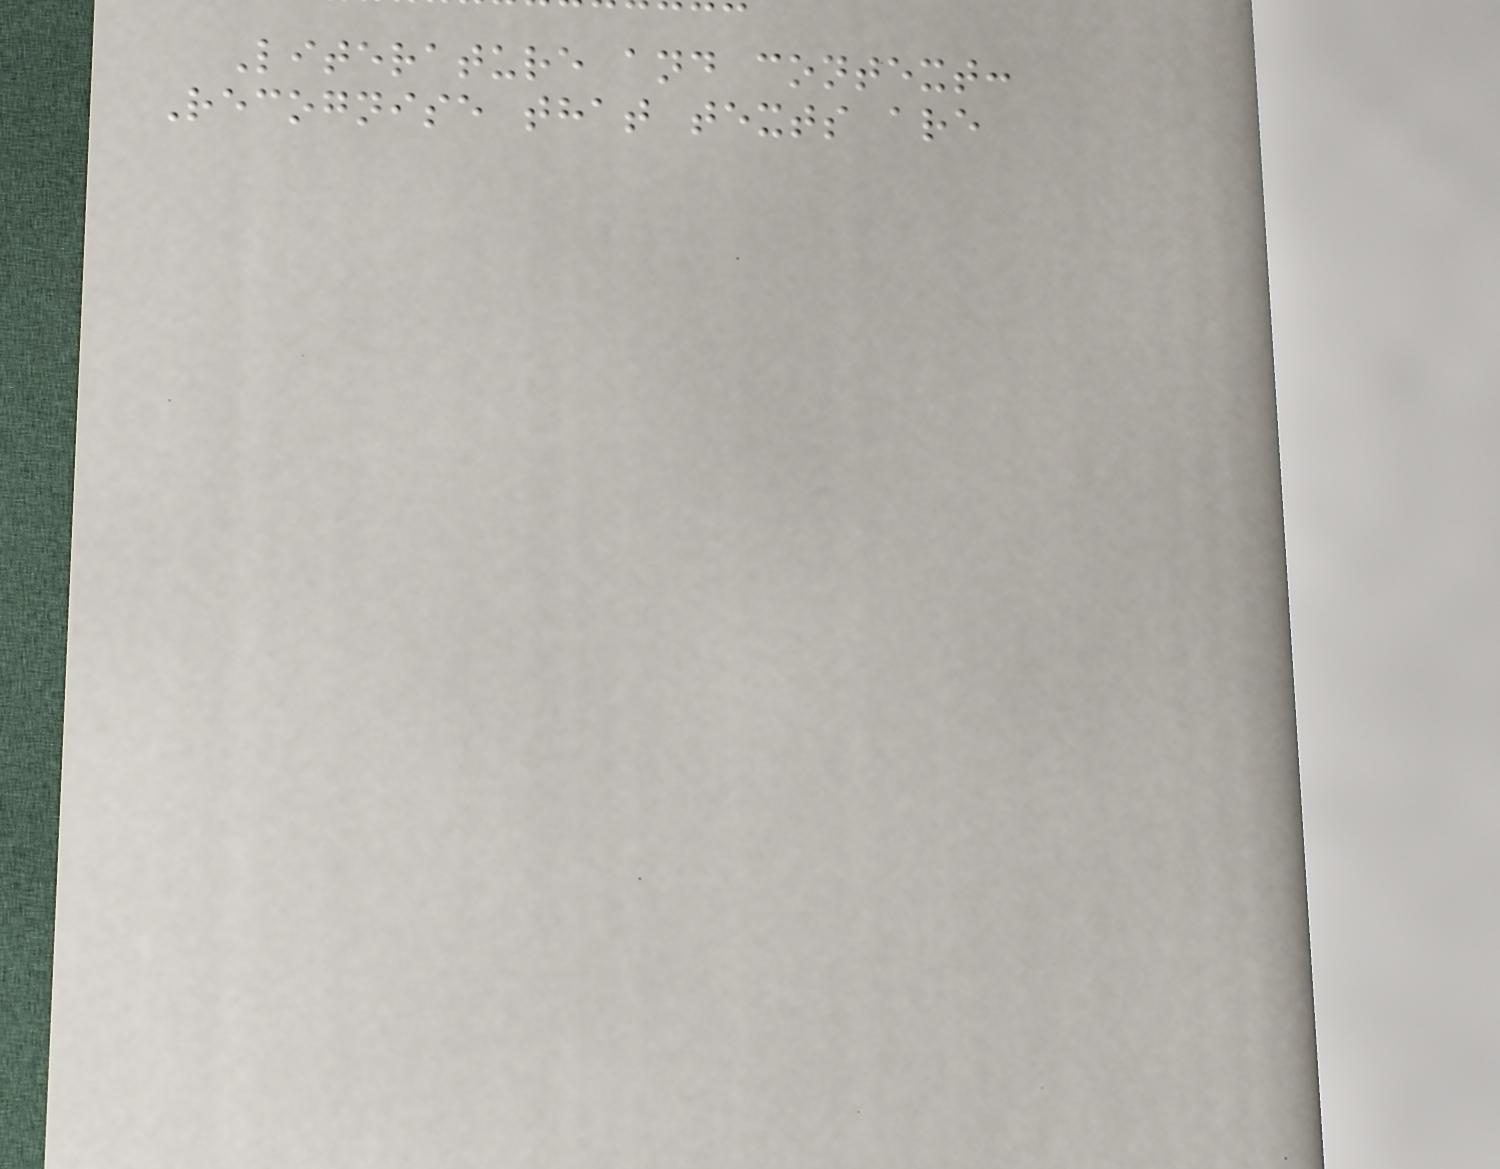Literature and context:
Recognise that texts are
